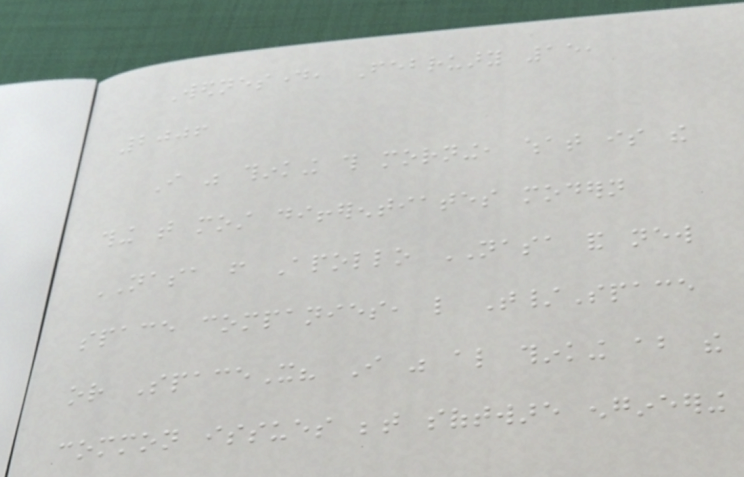Wednesday, February 15,
2006
I was thinking this morning, what is the
thing that most differentiates modern
NASA from Apollo NASA and new
space companies, like T/Space
or SpaceX? I was also thinking about the
common issues between software engineering
